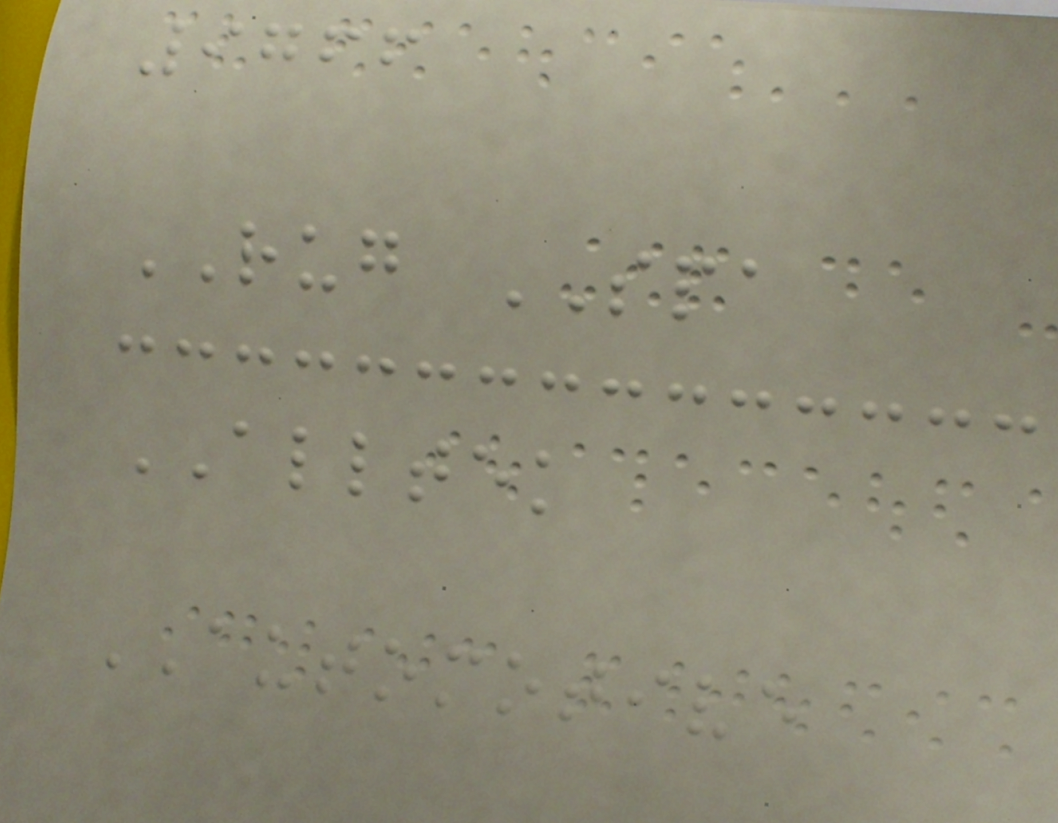9766
RUG SPA
ALLTEK
AUTOMOTIVE
